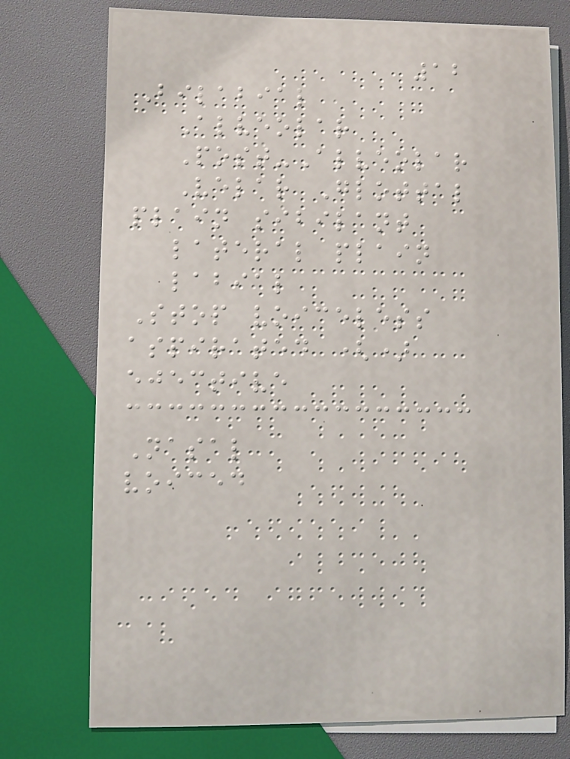12
Bilabial
Alveolar
Post-Alveolar
Velar Glottal
plain sibilant
lateral plain
labial
Stop voiceless
aspirated ()
ejective
Nasal
voiced
